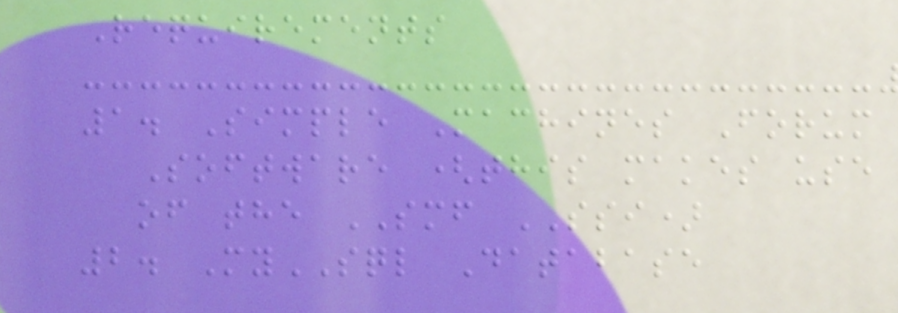Requirements
1. Simple Machines Forum
Software (this makes use
of the SMF SSI)
2. MySQL Database
